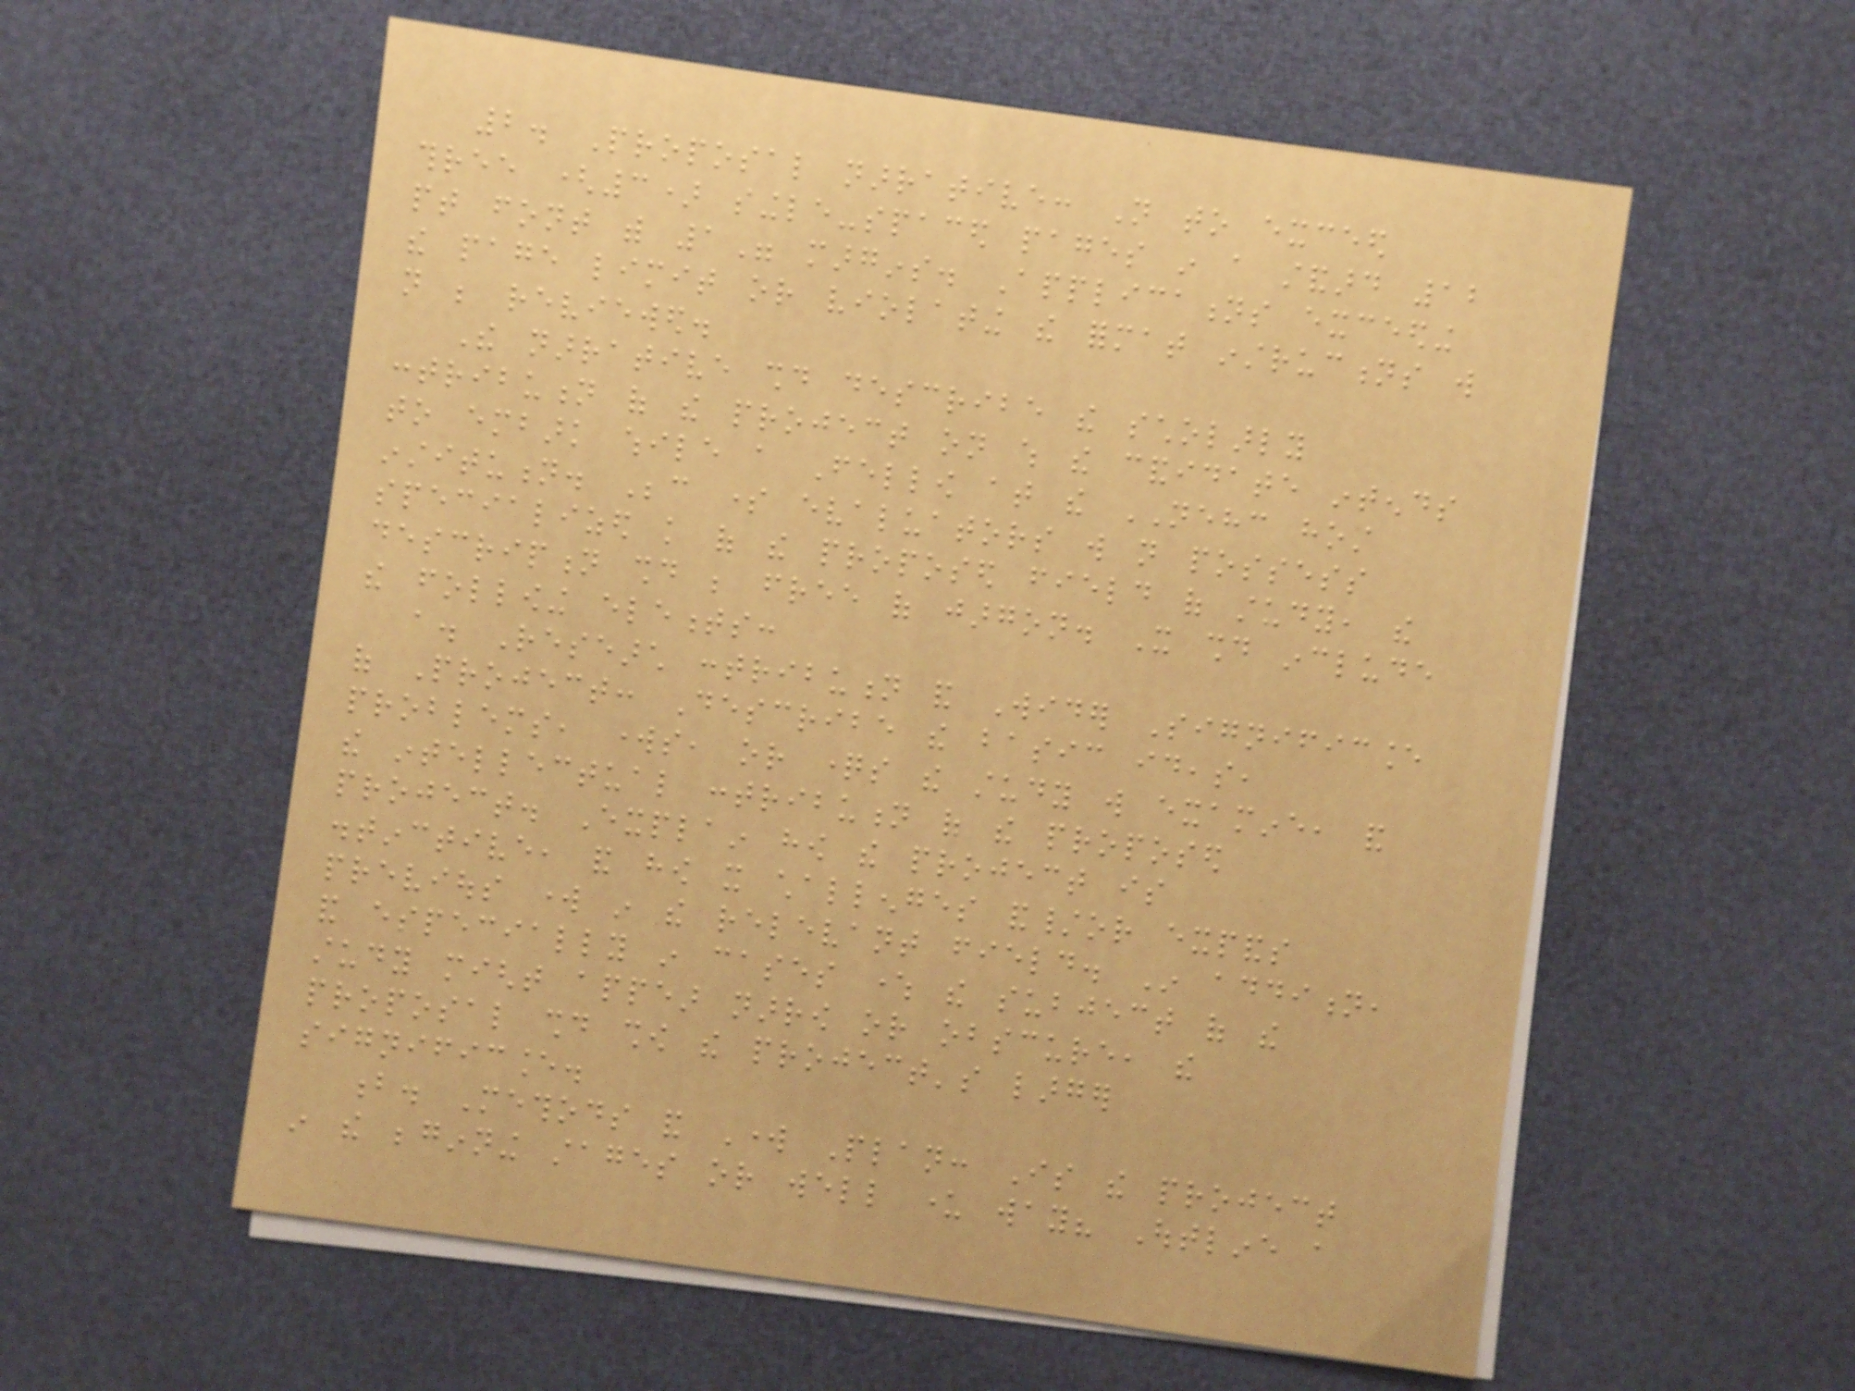2. Proposal narrative: Not to exceed
three (3) single-spaced pages in a standard 12
pt font with 1" margins. Applications exceeding
the page limit or violating the format instructions will
not be reviewed.
The narrative should describe the scholarly
contribution of the project on which the candidate intends
to embark while a Fellow at the NEHC host
institution. Because some evaluators will not possess
specialized knowledge of the proposed field of study, the
description should be free of jargon. It should include
the following elements:
a. Research contribution and Wider Significance
of Project: Describe the basic ideas,
problems, works, or questions the study will examine, and
the intellectual contribution of the proposed
project. Explain how the project is
distinctive, and how it challenges and/or expands
previous work in the relevant field. In addition,
and especially in cases where the subject of the
study might appear narrow or obscure, the
proposal should show the project's larger
significance.
b. Methods and Work Plan: Is the project
in the beginning stages or well under way? Outline a
